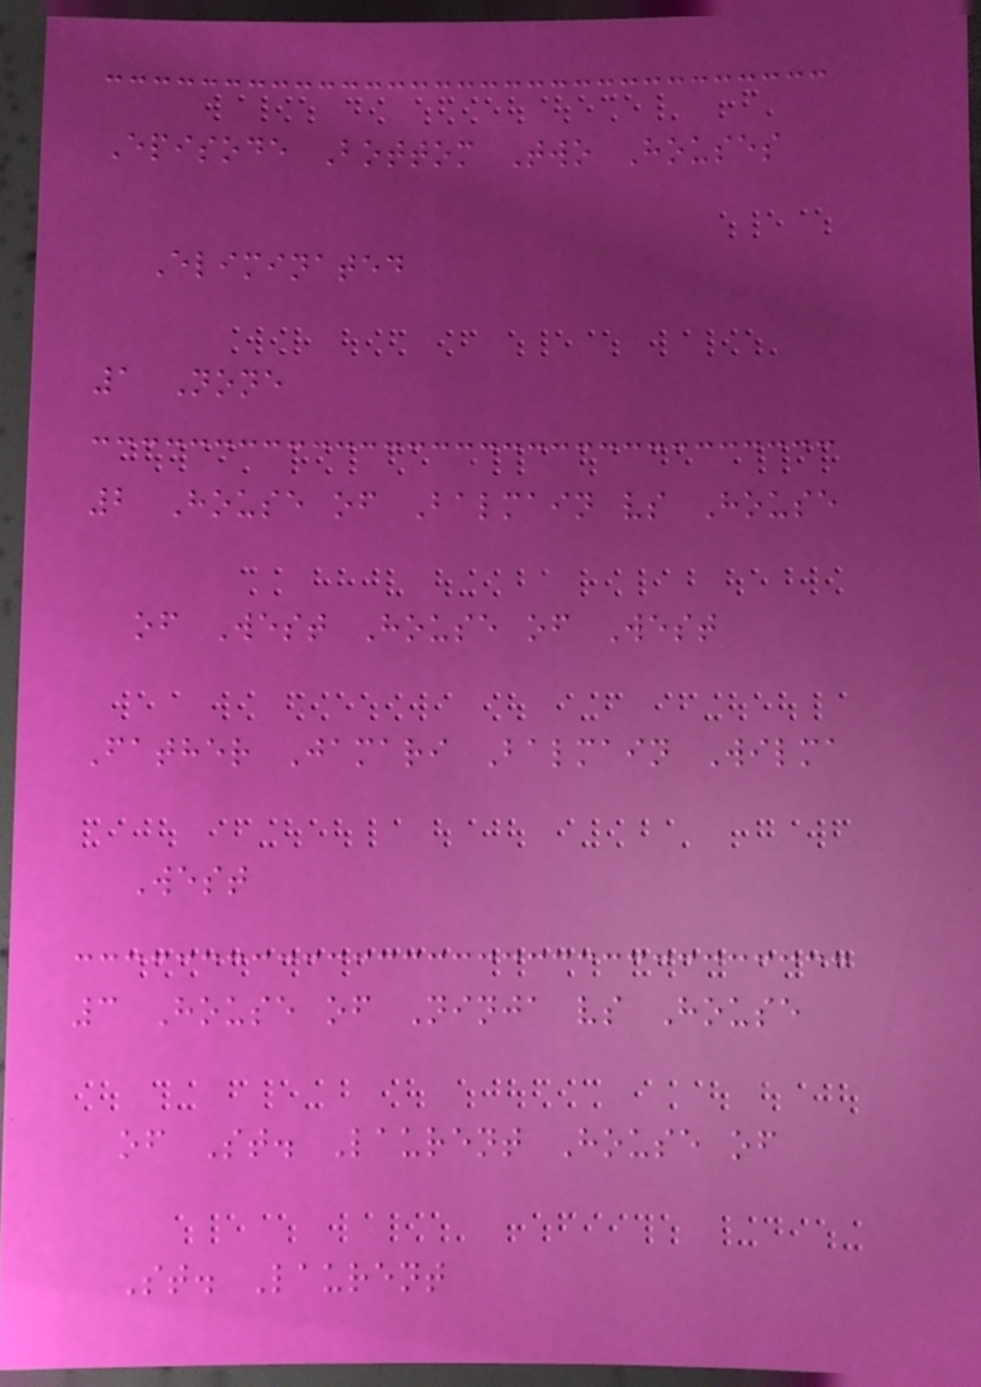Episode Bottom Two Houses
Eliminated
1 None
2 House of Balmain vs House
of West House of West
Father Jamari Balmain Wilma
West
3 House of Ninja vs House
of St. Laurent House of
St. Laurent
